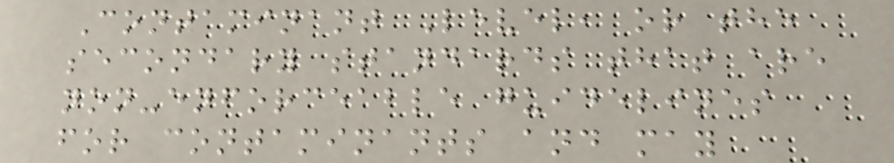Contaminant Level, or the
secondary standards that are
non-enforceable guidelines
for contaminants and may
